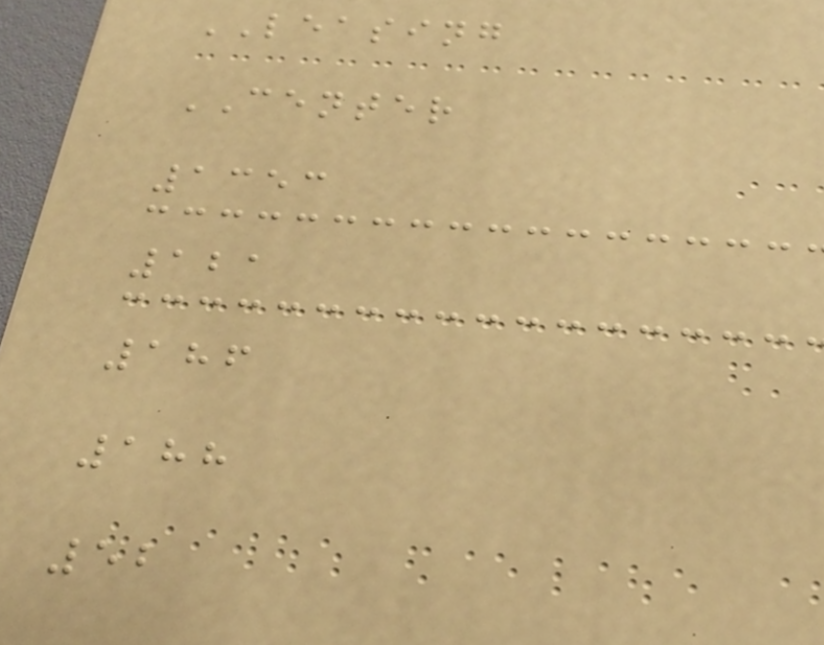LEASING
CENTER
1353
121
186
188
52
